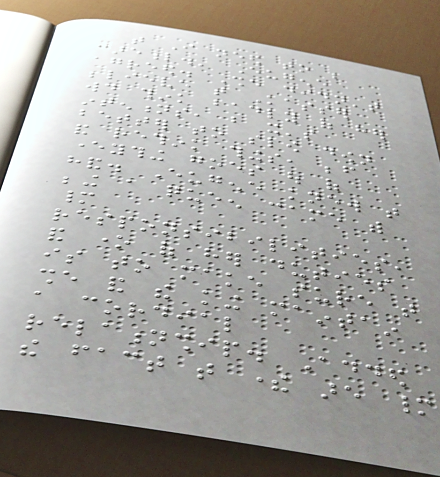that I need to be
careful.' Eugene
agreed. She didn't
believe that Kasser
would think badly of her
intentions, but it's
better to slow down
and rethink things, before
everything goes out of
hand. Eugene knew that
being a queen came with
many
responsibilities,
and one of her duties
is to make sure that
she and the king maintain
a cordial
relationship. Added
the fact that there are many
